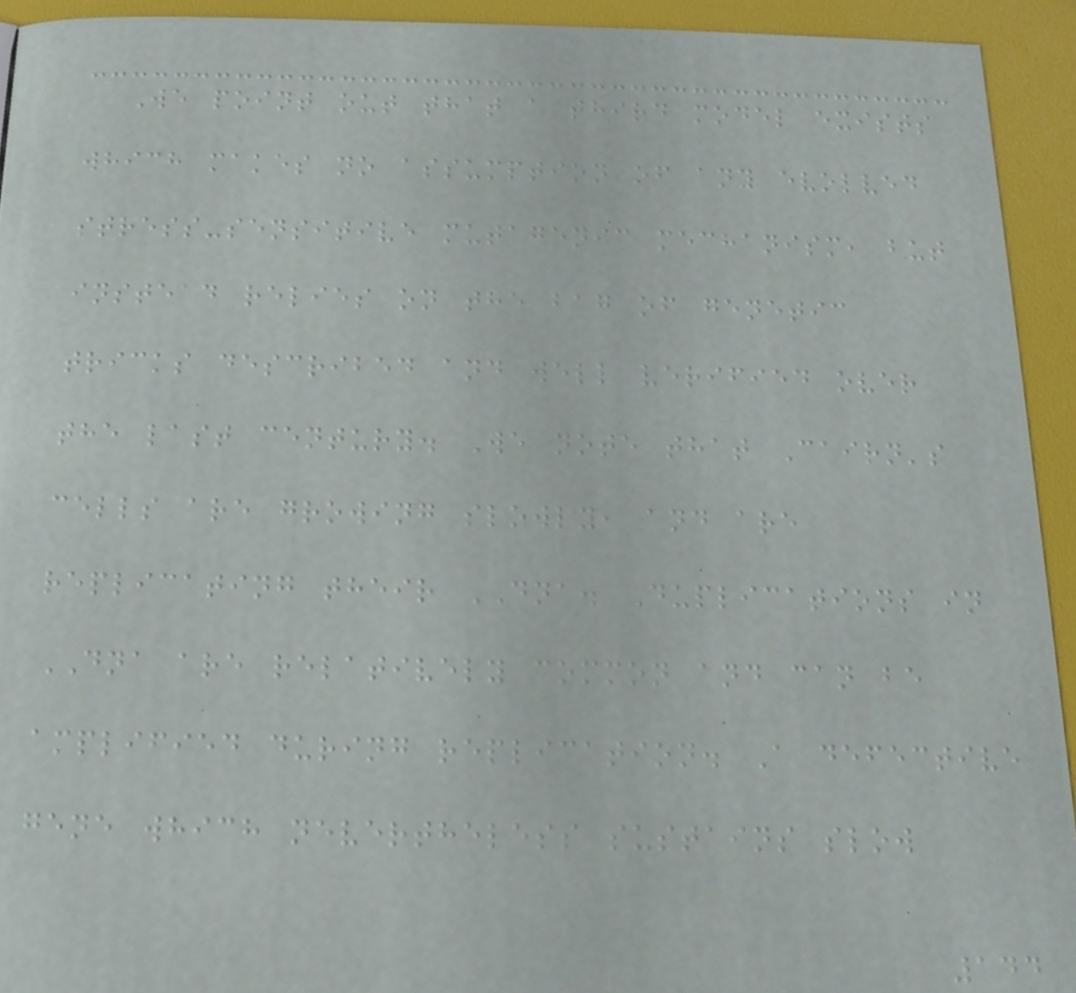We point out that a third model exists
which makes no assumption of any evolved
stress-sensitive mutagenic mechanism, but
instead relies on the bag of genetic
tricks described and well verified over
the last century. We note that Cairn's
cells are growing slowly, and are
replicating their DNA. Duplications in
DNA are relatively common and can be
amplified during replication. A defective
gene which nevertheless sustains slow
144
